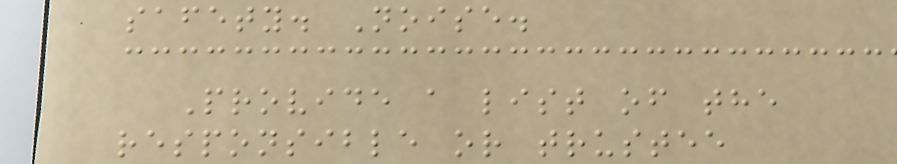safety. Noise.
Provide a list of the
responsible or trustee
